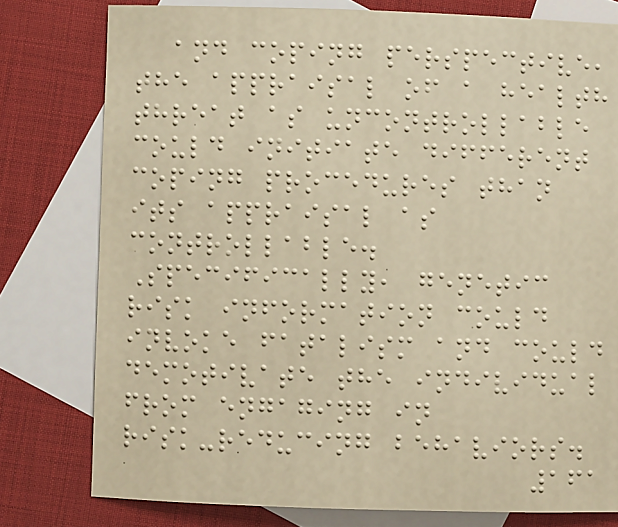and coping perspective,
the appraisal of a health
threat as uncontrollable
could initiate different
coping procedures than
its appraisal as
controllable.
Specifically, genetic
risk information could
invoke fatalism and could
demotivate the individual
from engaging in
risk-reducing behaviors.
161
